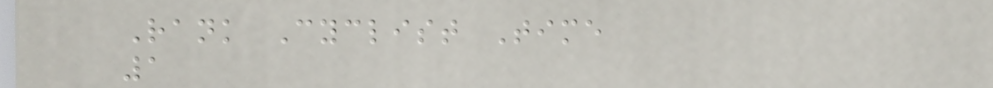Rank Cyclist Time
1
